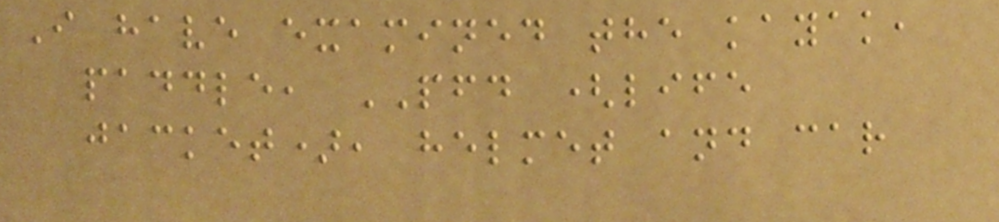I have examined the kayak,
paddle, PFD (life
jacket), helmet and car
